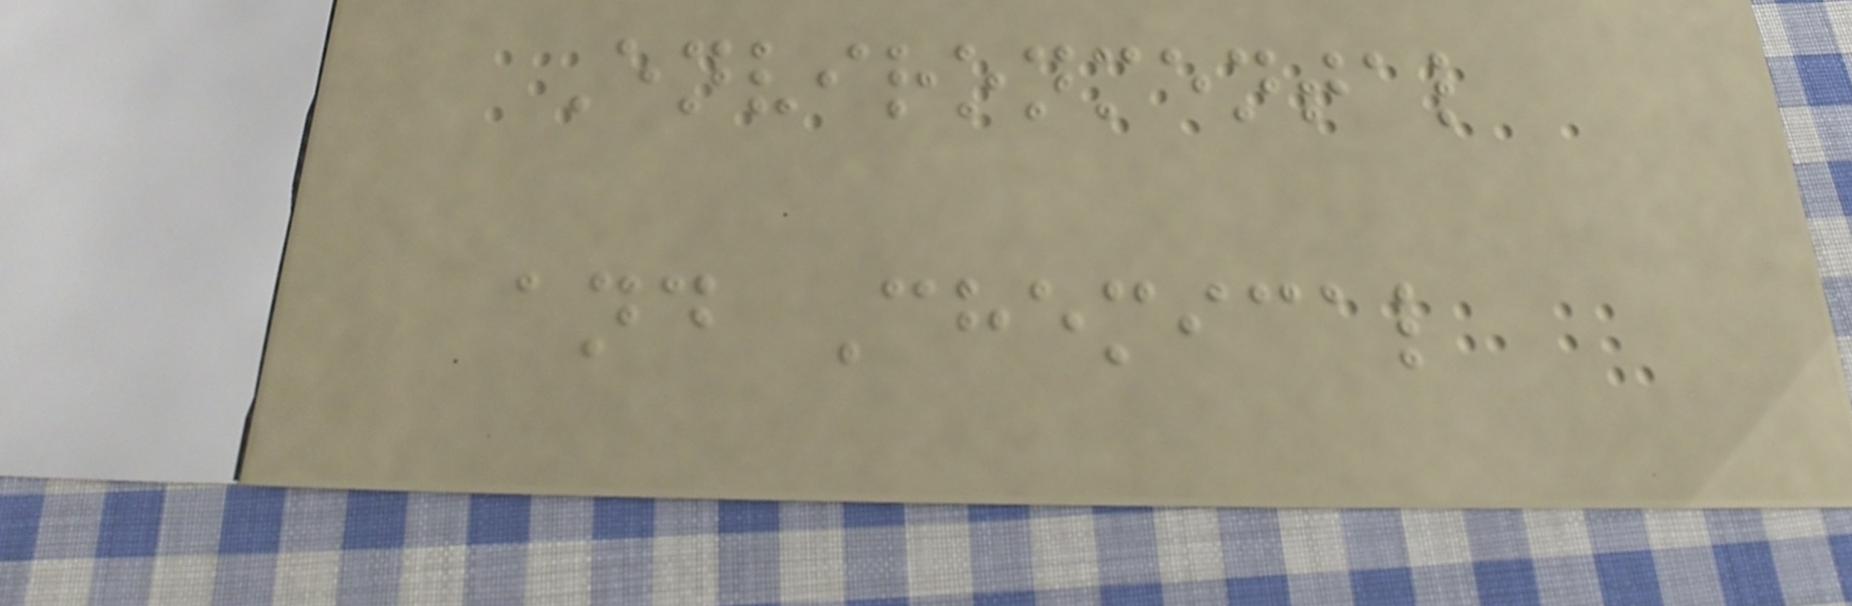Environmental
and Chemical
